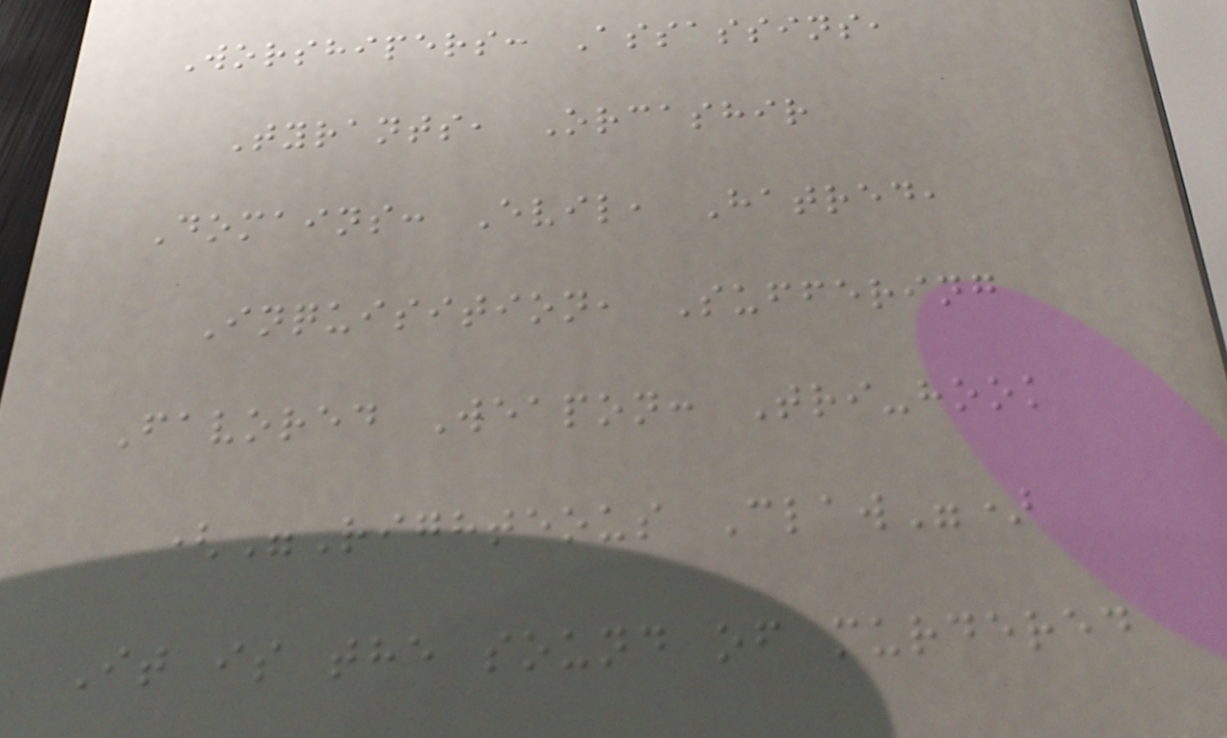Worshipers: Assassins,
Tyrants, Orcashir
Domains: Evil, Hatred,
Inquisition, Suffering
Favored Weapon: Tri-hook
("Righteous Claw")
It is the sound of murdered
